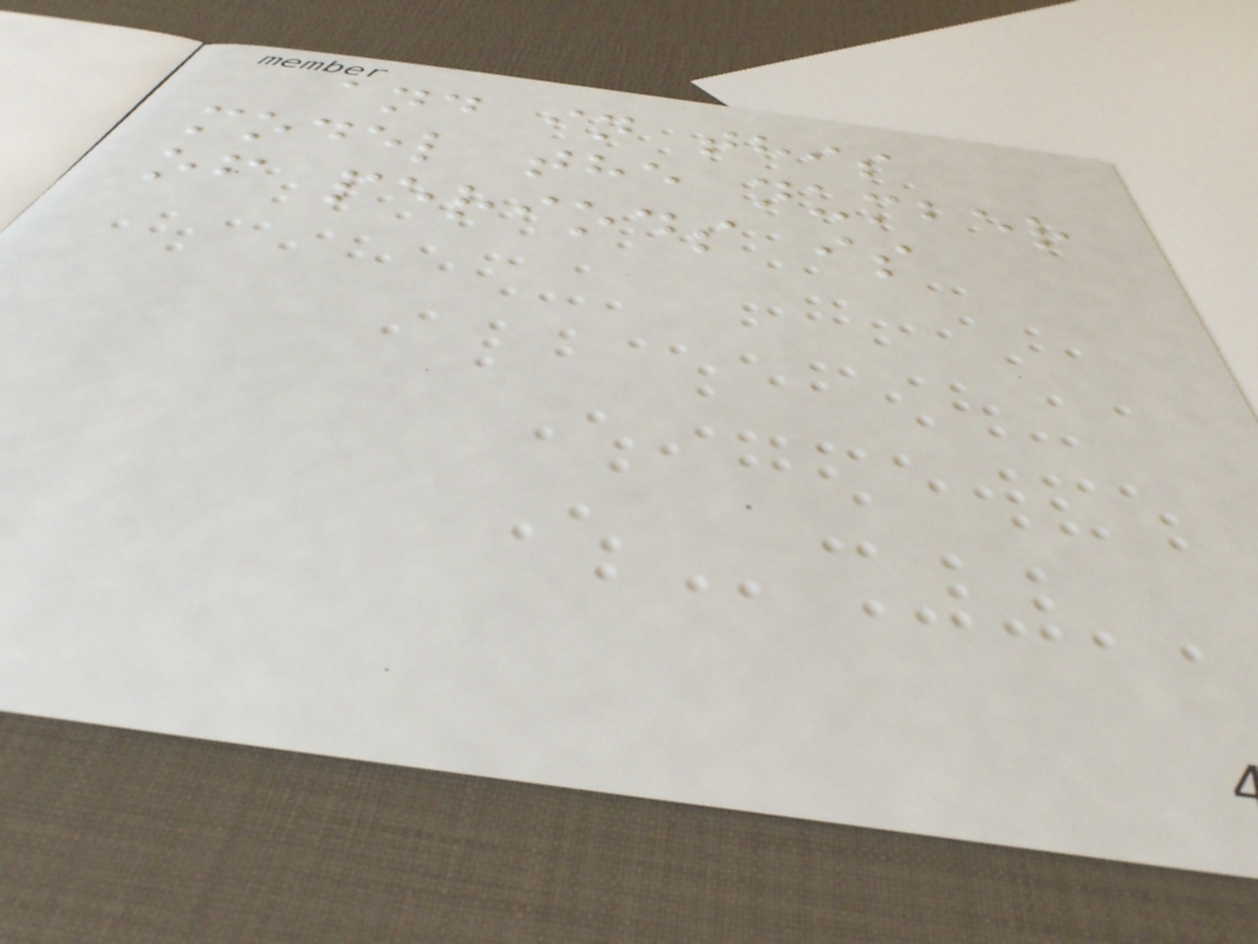and in this
model the number
of periods is
